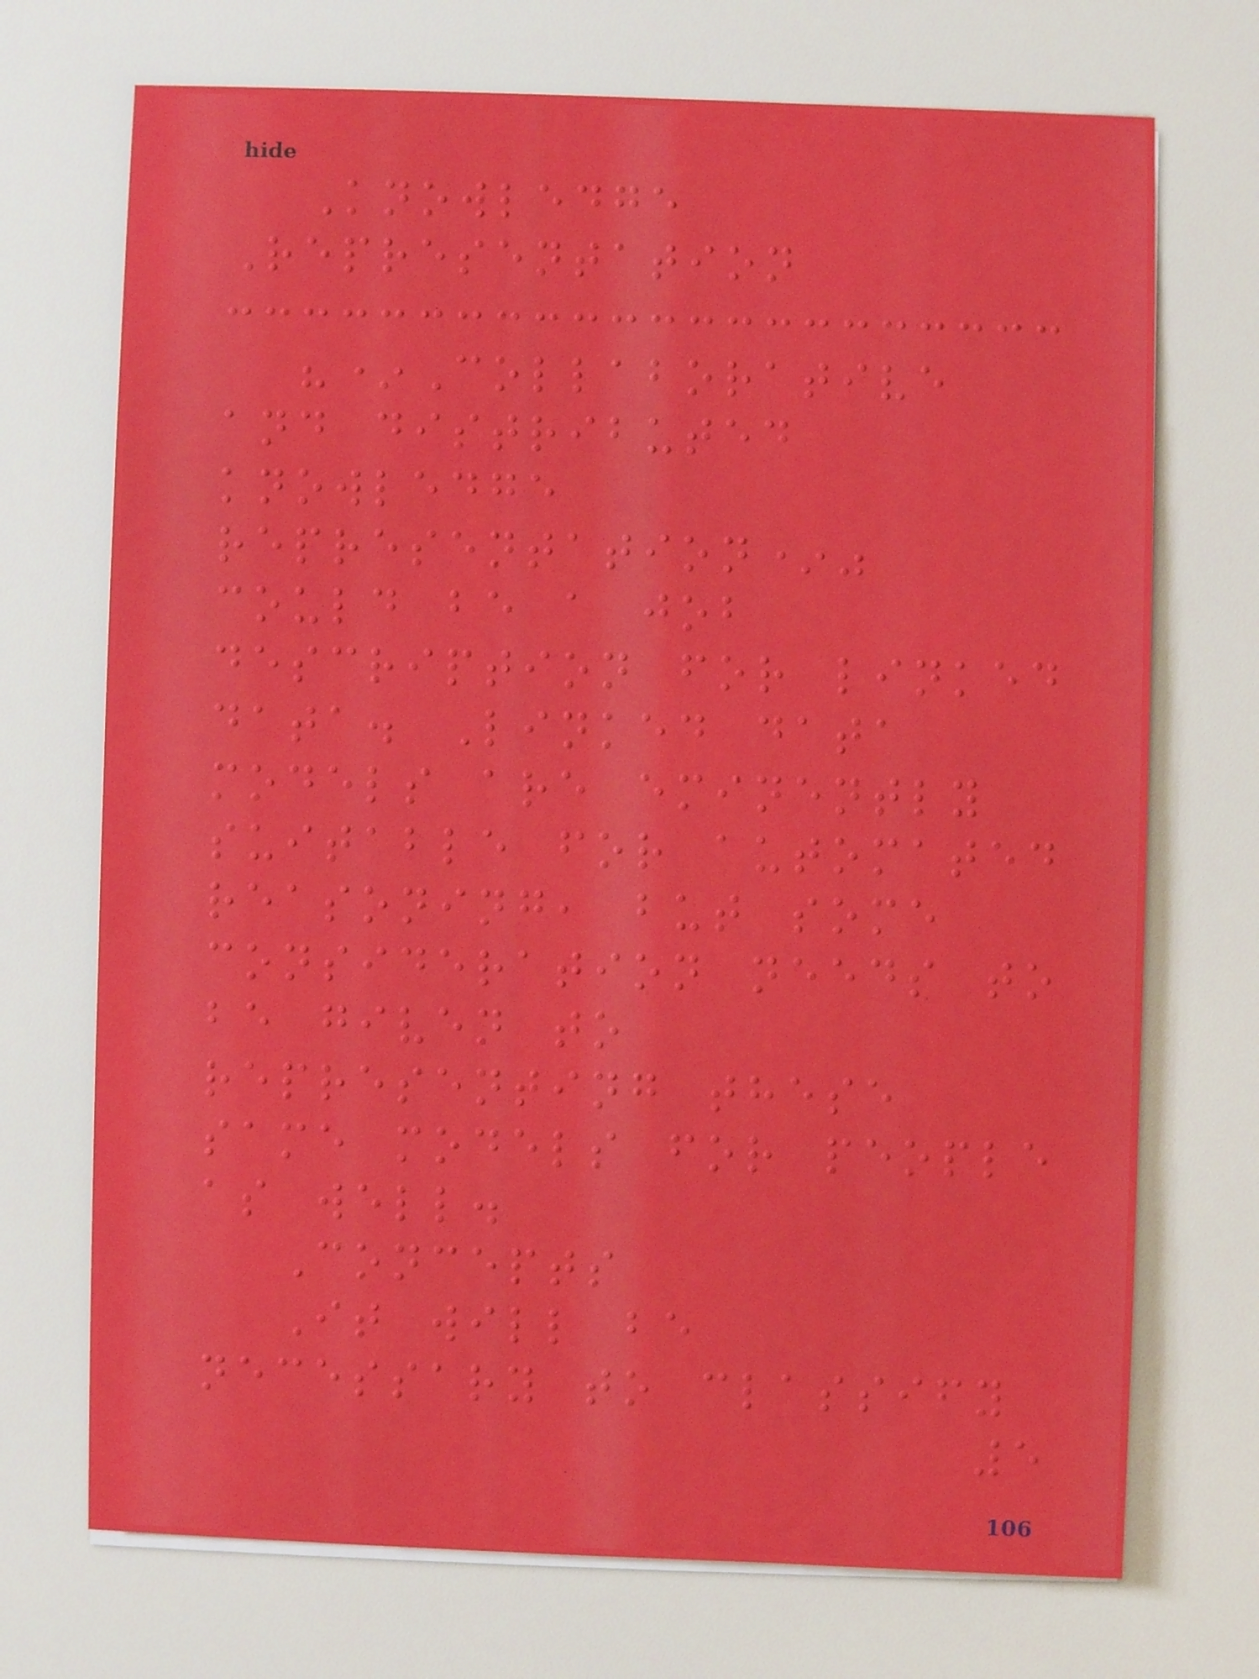Knowledge
Representation
"*Collaborative
and distributed
knowledge
representation*"
could be a job
description for linked
data. Linked data
models are eminently
suitable for automated
reasoning, but some
consideration needs to
be given to
representing these
same models for people
as well.
Concepts
It will be
necessary to classify
5
